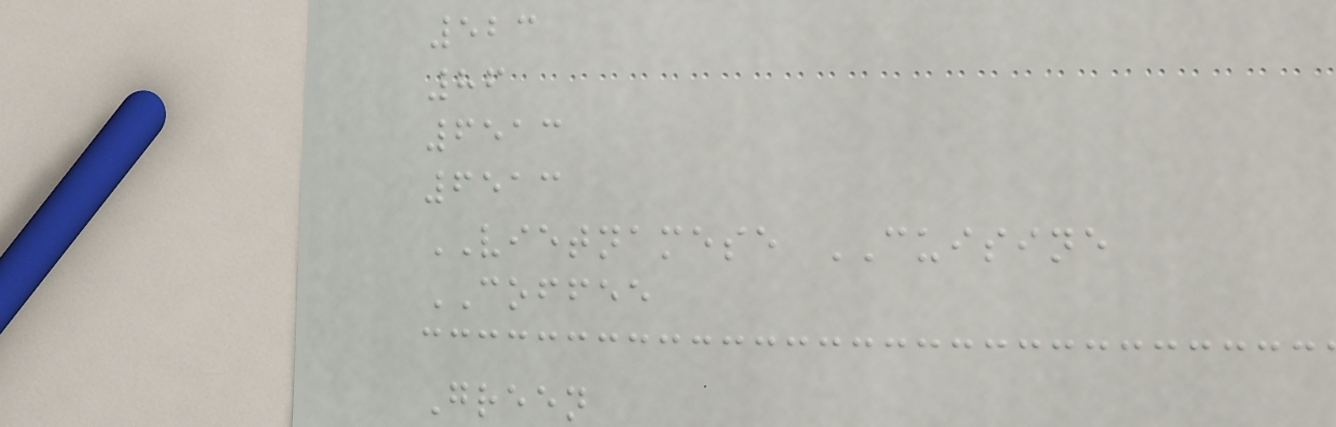523
86
6513
6513
VIETNAMESE CUISINE
COFFEE
Green
